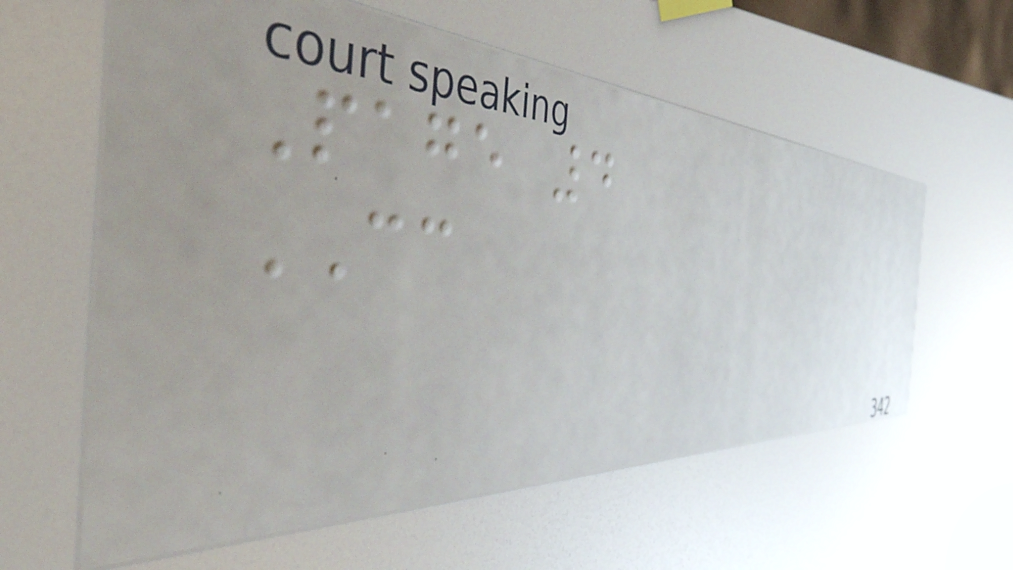Page 4
CC
